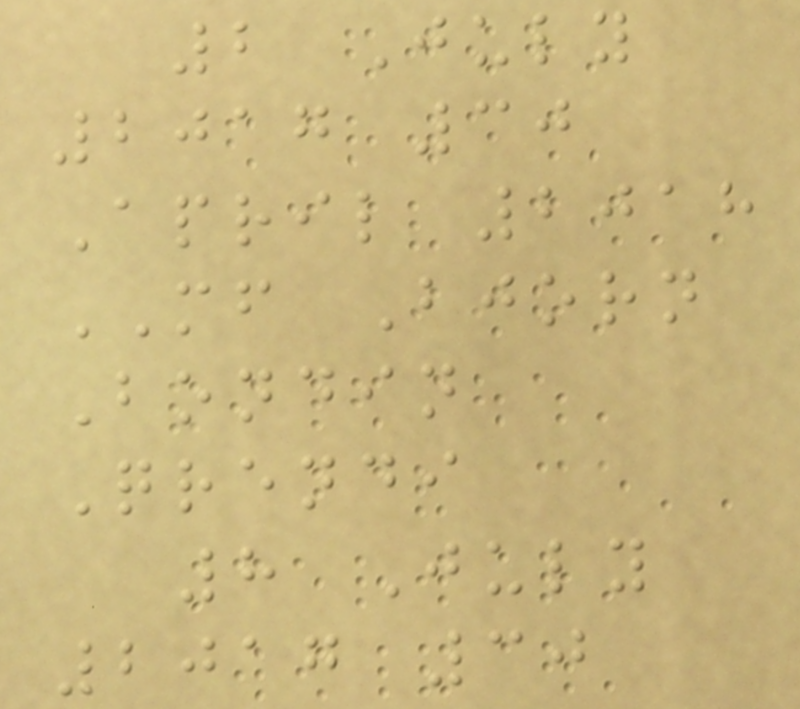2 July
2017 30
April 2018
MF Bjorn
Bondin
Qrendi
8 July
2017 30
